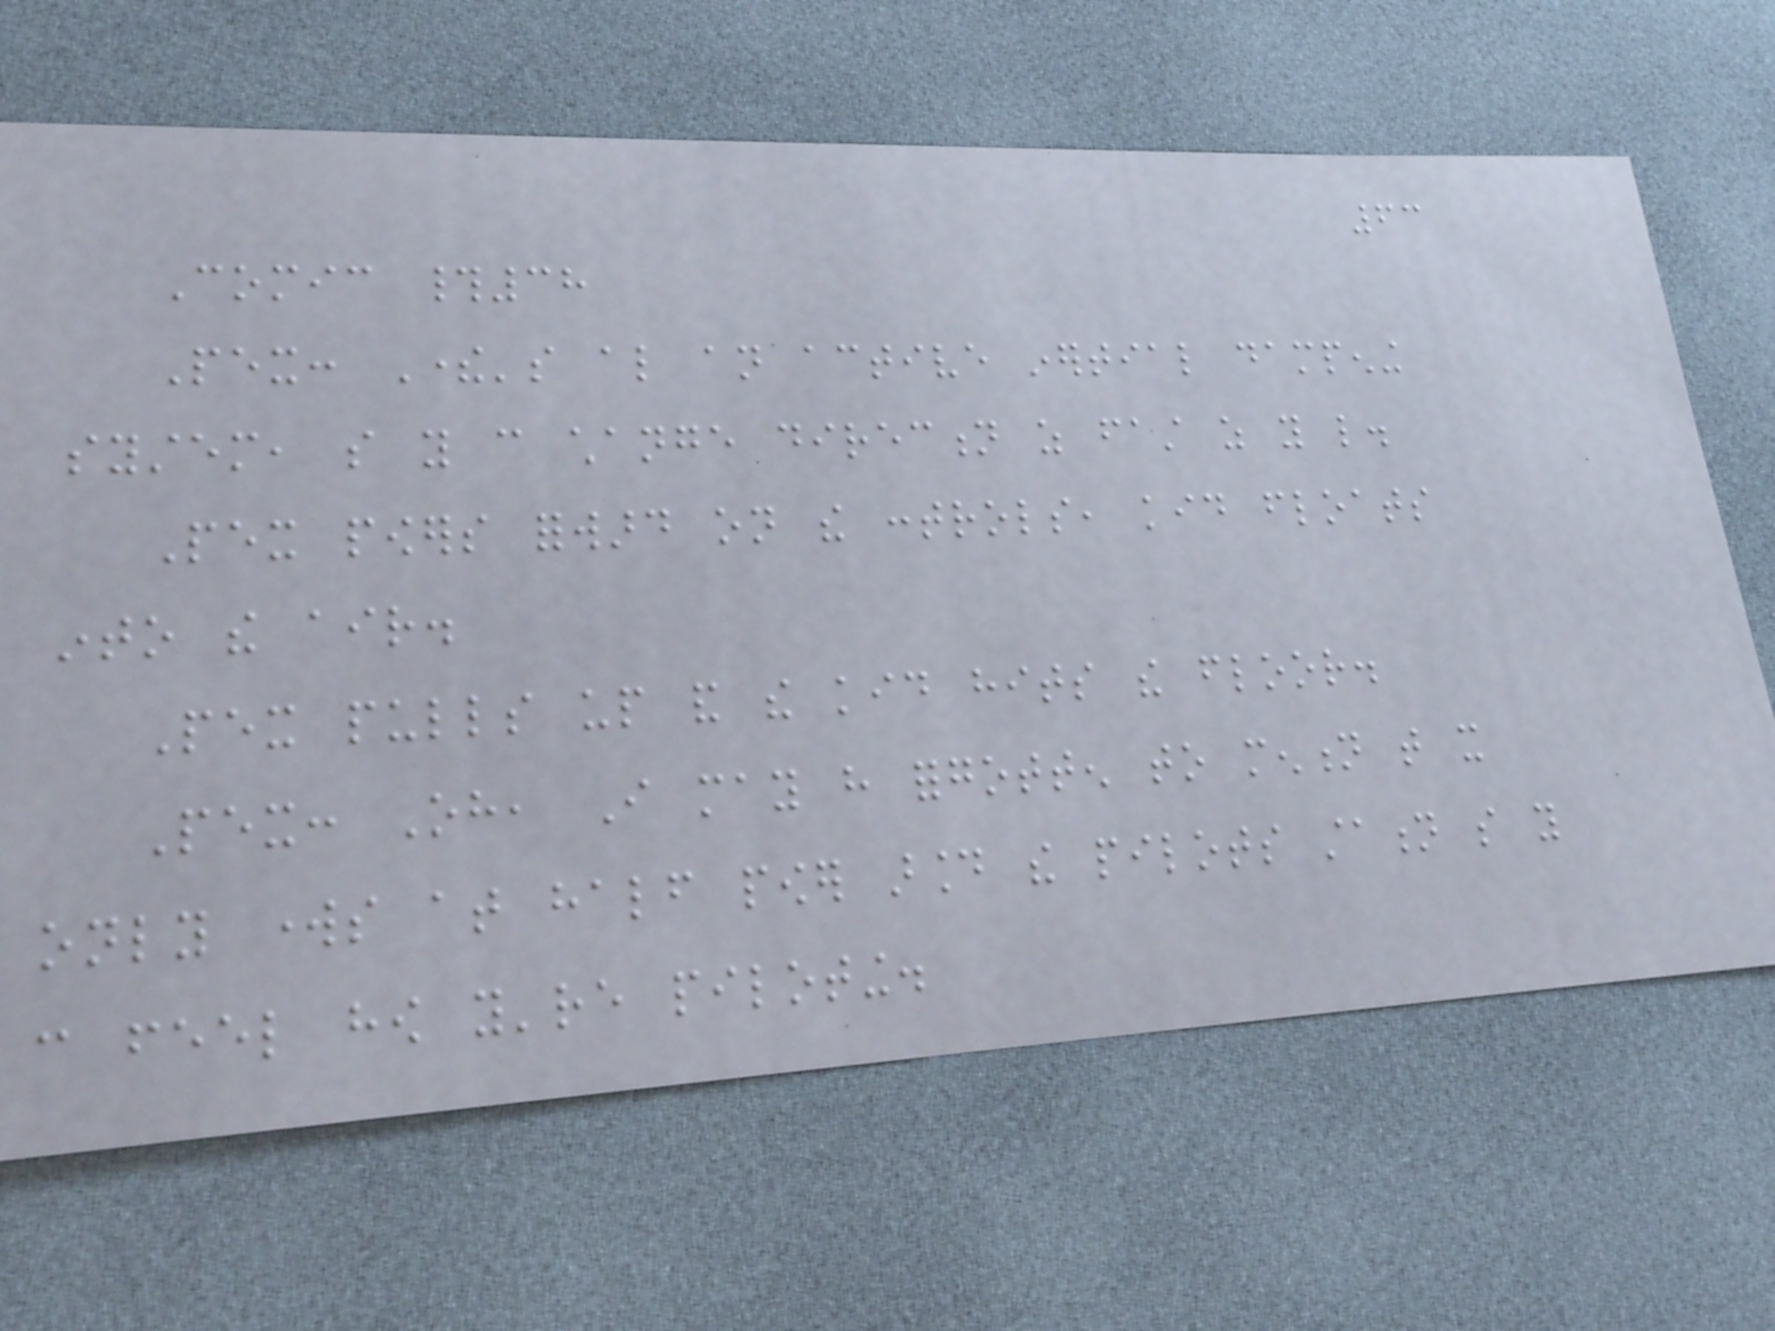63
Comic #38
Pex: There's also an active inertial dampening
system, so you can change direction as fast as you like.
Pex powers forward on the controls, kid floats
into the air.
Pex pulls up and the kid hits the floor.
Pex: Oh, I may have forgotten to mention that it
only works at half power around the pilots station so you
can feel how you're piloting.
